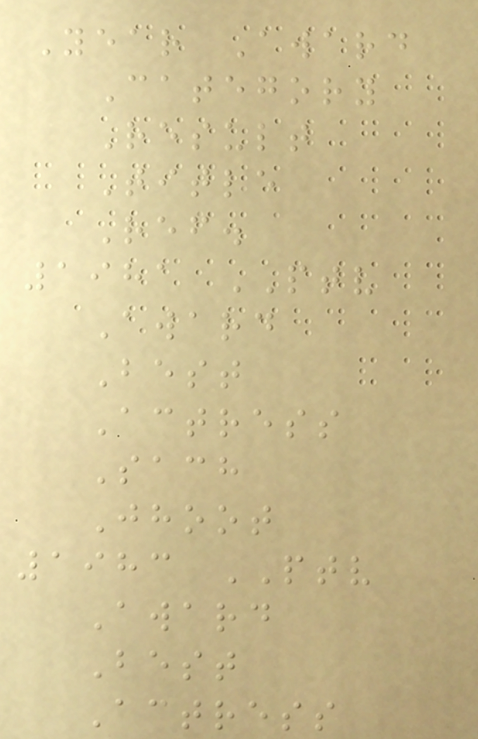Year Award
Category
Result
Title
Ref.
1981 PTV
Award
Best
Actress
Sach
Jhoot
1983 PTV
Award
Best
Actress
